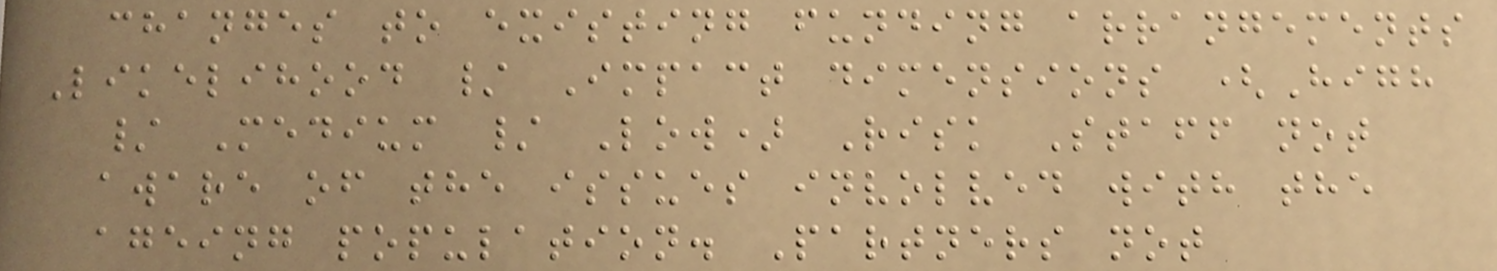changes to existing funding arrangements
Likelihood / Impact dimensions (High
/ Medium / Low) Risk Staff not
aware of the issues involved with the
ageing population. Partners not
